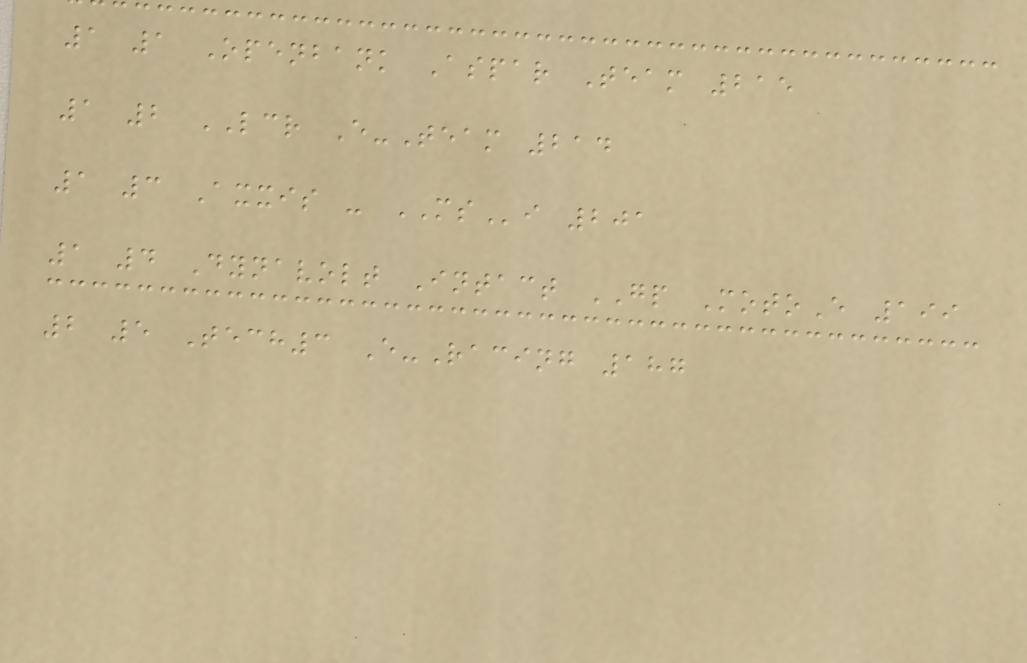1 1 Openbank Aspar Team 215
1 2 LCR E-Team 214
1 3 Axxis - MSi 201
1 4 Dynavolt Intact GP MotoE 199
2 5 Tech3 E-Racing 187
